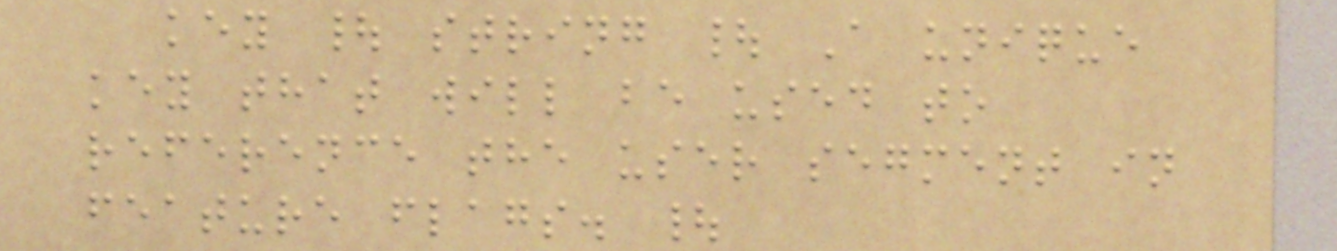key | string | A unique
key that will be used to
reference the user segment in
feature flags. |
